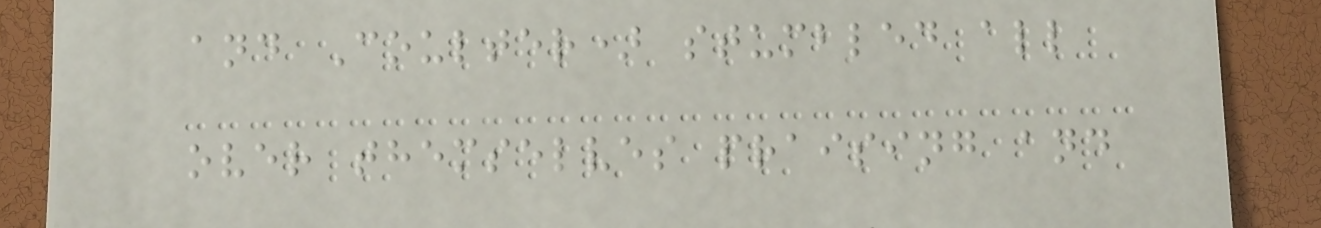and Coulter) stumbled all
over themselves praising and
